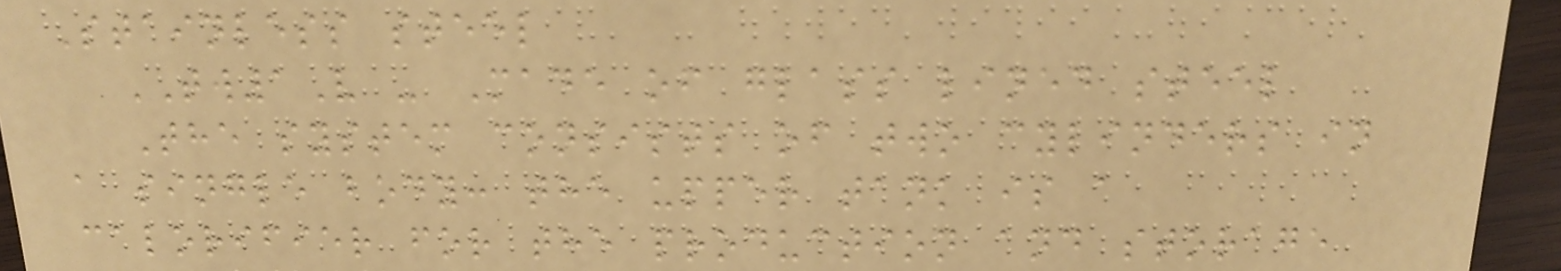Stainless steel
TW1V - Made of glass lined steel
The system consists of two cylinders in
a single body: the upper tank is a
calorifier for the production and storage
